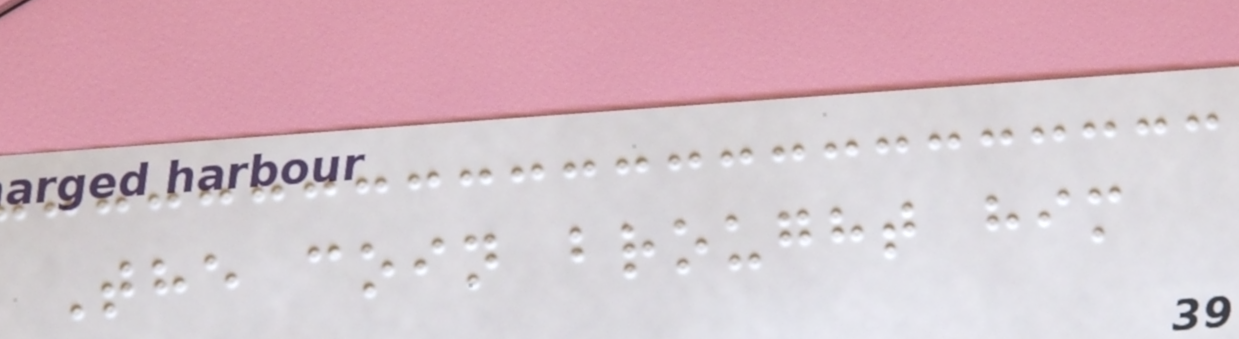The coin brought him
